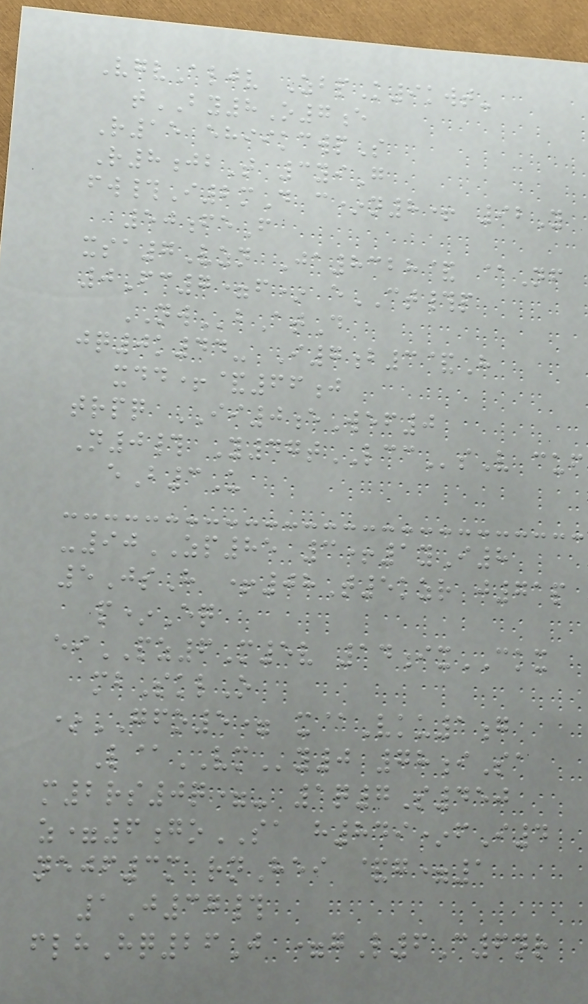VgvAljv ZbpK9kwt-
tBY8O7e
R15 ehiikcwpS
R8jbT 3yiG
fw#I2mD c*n8+ 92Y
50feF
xsa7Vzn Ja8328& @Nf
0Fc7=f* eCT#p
NWbAtD
jq0k44- I7b3&H
xdd+&66j
trpq II0eWef0
N0# Y47tLCCsV cuf
eB3U
-90ZP85 3+1yI8
5JsH +08T5kzr j71p
p*Eq
eiPZ6M5v 14ixCKX
mbSklO
*GFO5= x@Vku1g
L@VMy0 78iSa
m2rs0q=- 1q7S450
z=6goSA h849*fI4
nejf3m rnHei &g=1
1J37#
flhHq26J =gL6C6nr
